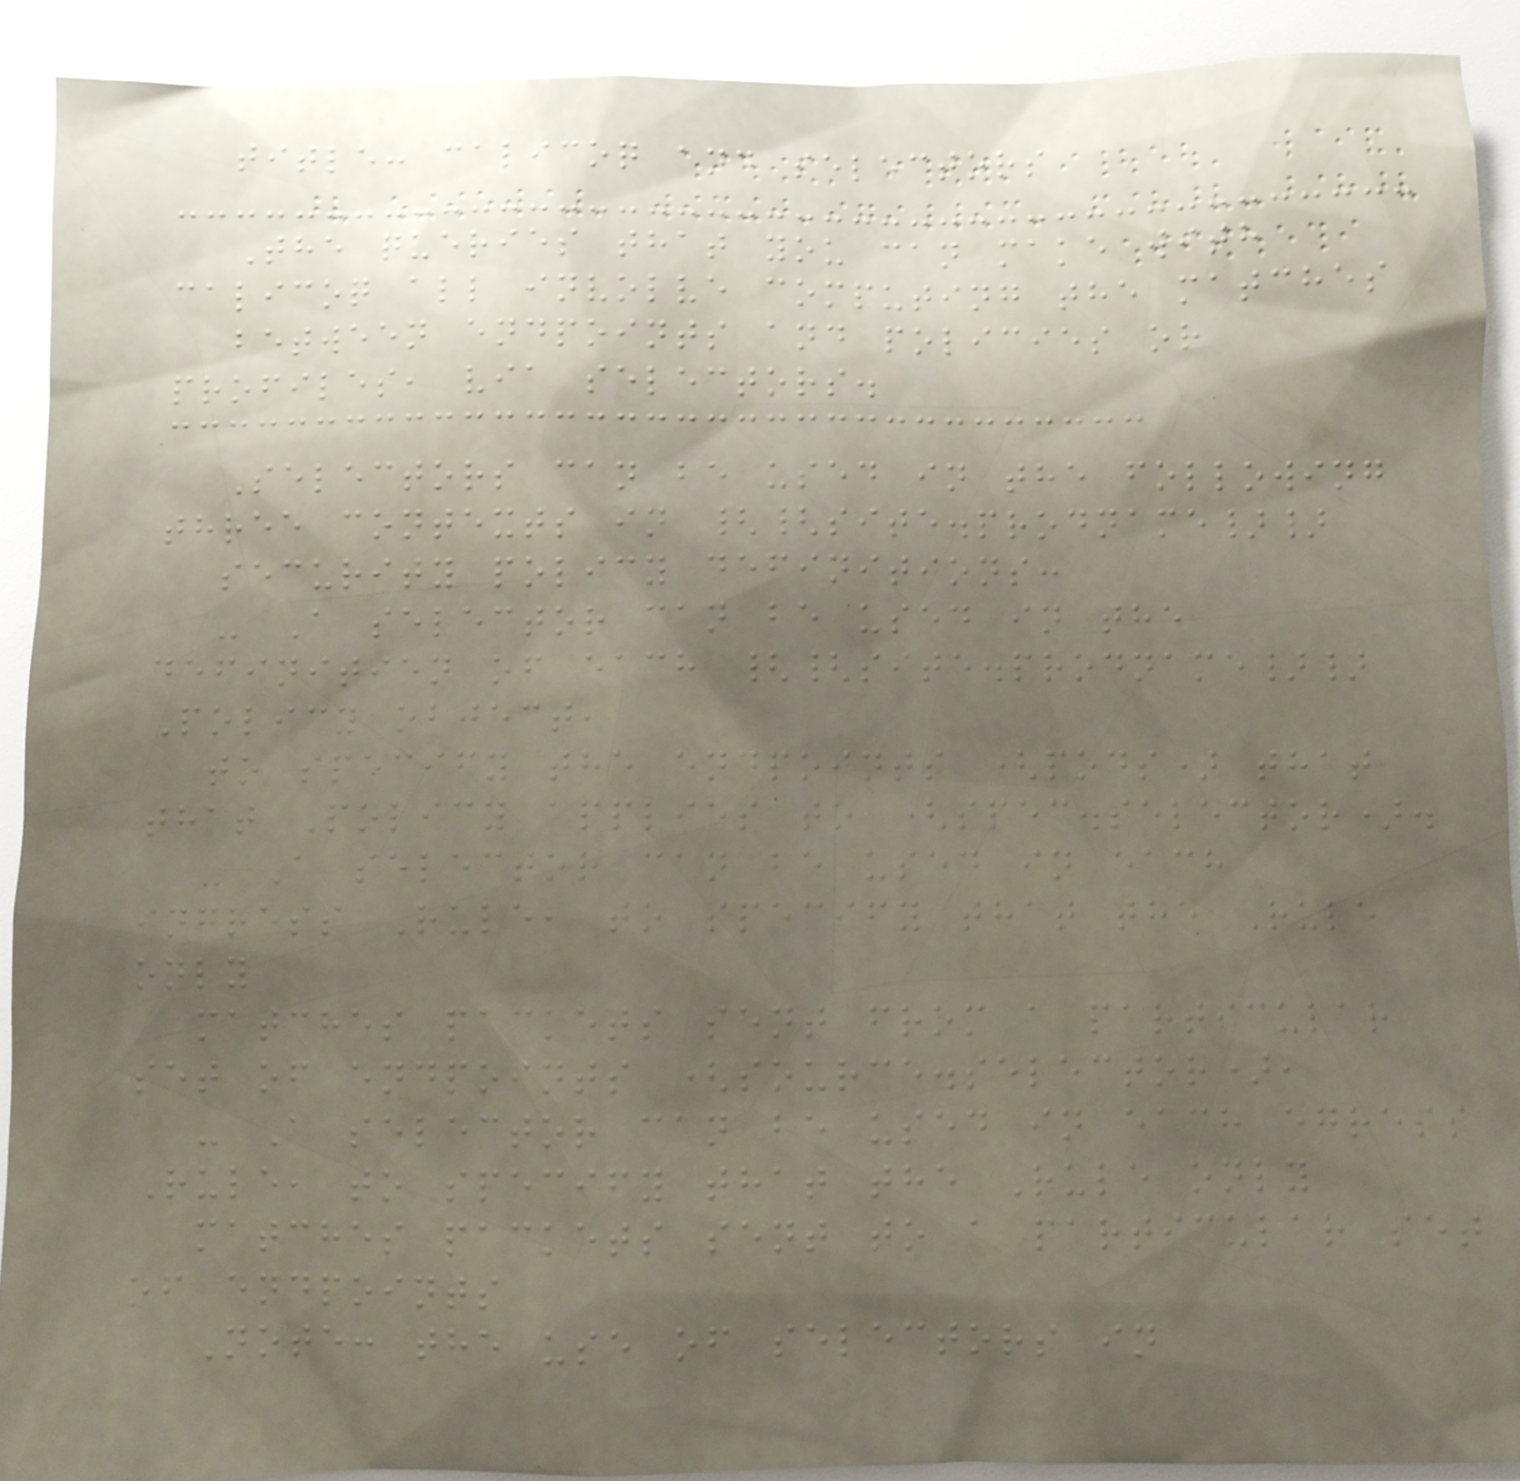title: calicoq and selectors
The queries that you can make with
calicoq all involve computing the matches
between endpoints and policies or
profiles, via selectors.
Selectors can be used in the following
three contexts in {{site.prodname}}
security policy definitions:
- A selector can be used in the
definition of each {{site.prodname}}
Policy object,
to specify the endpoints (pods) that
that Policy applies to (spec.selector).
- A selector can be used in each
ingress Rule, to specify that the Rule
only
matches packets sent from a particular
set of endpoints (source.selector),
- A selector can be used in each egress
Rule, to specify that the Rule only
matches packets sent to a particular set
of endpoints
Note: the use of selectors in
